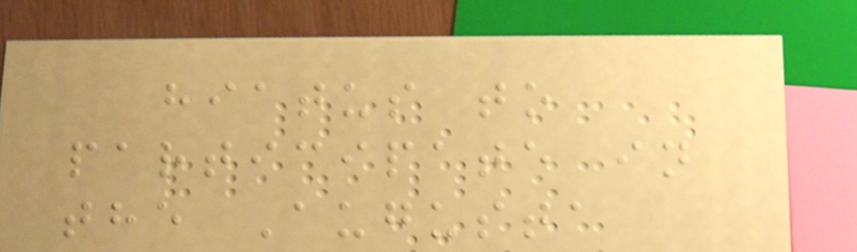hiatus to
participate in
the Augusta
